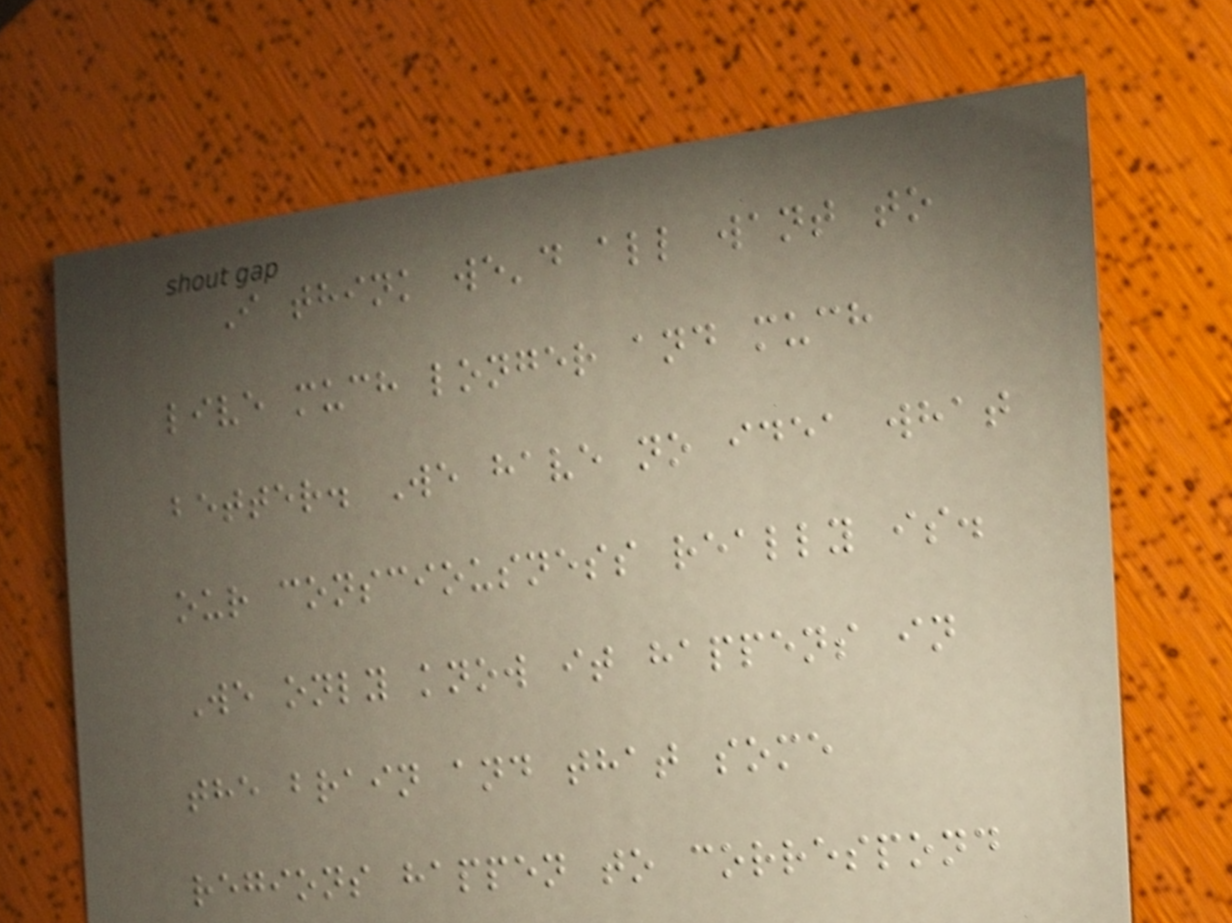I think we'd all want to
live much longer and much
better. We have no idea what
our consciousness really is.
We only know it happens in
the brain and that some
regions happen to correspond
